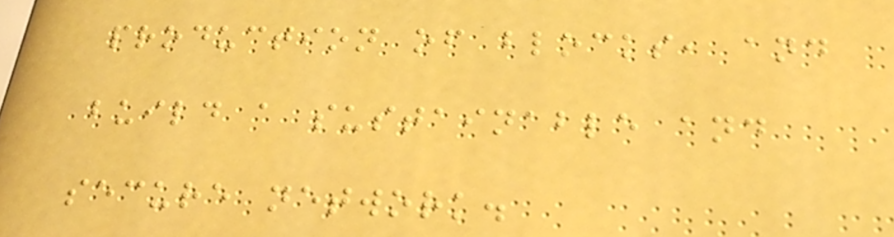production of blocks, and
build a sustainable and
secure network.
